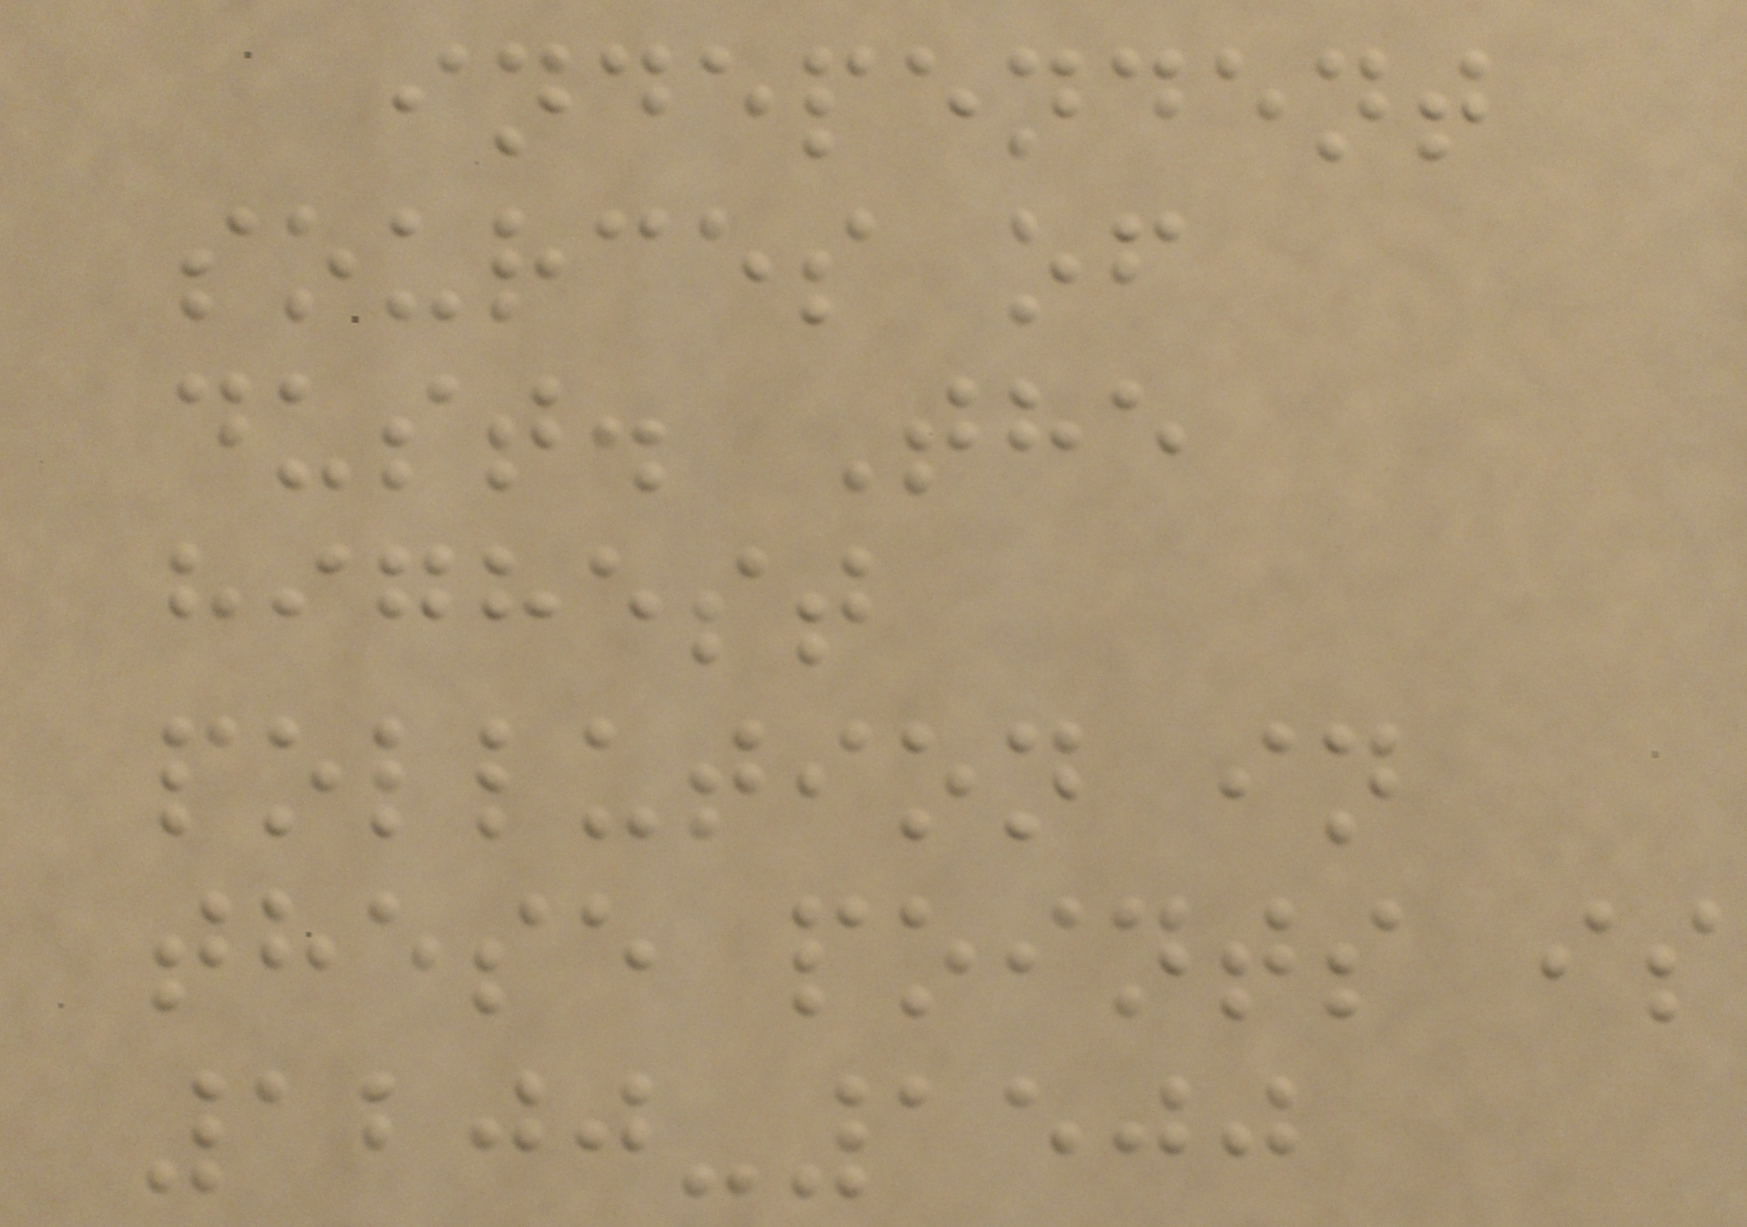independent
sources of
dust. The
highest
pollution in
these points is
1200-1500
